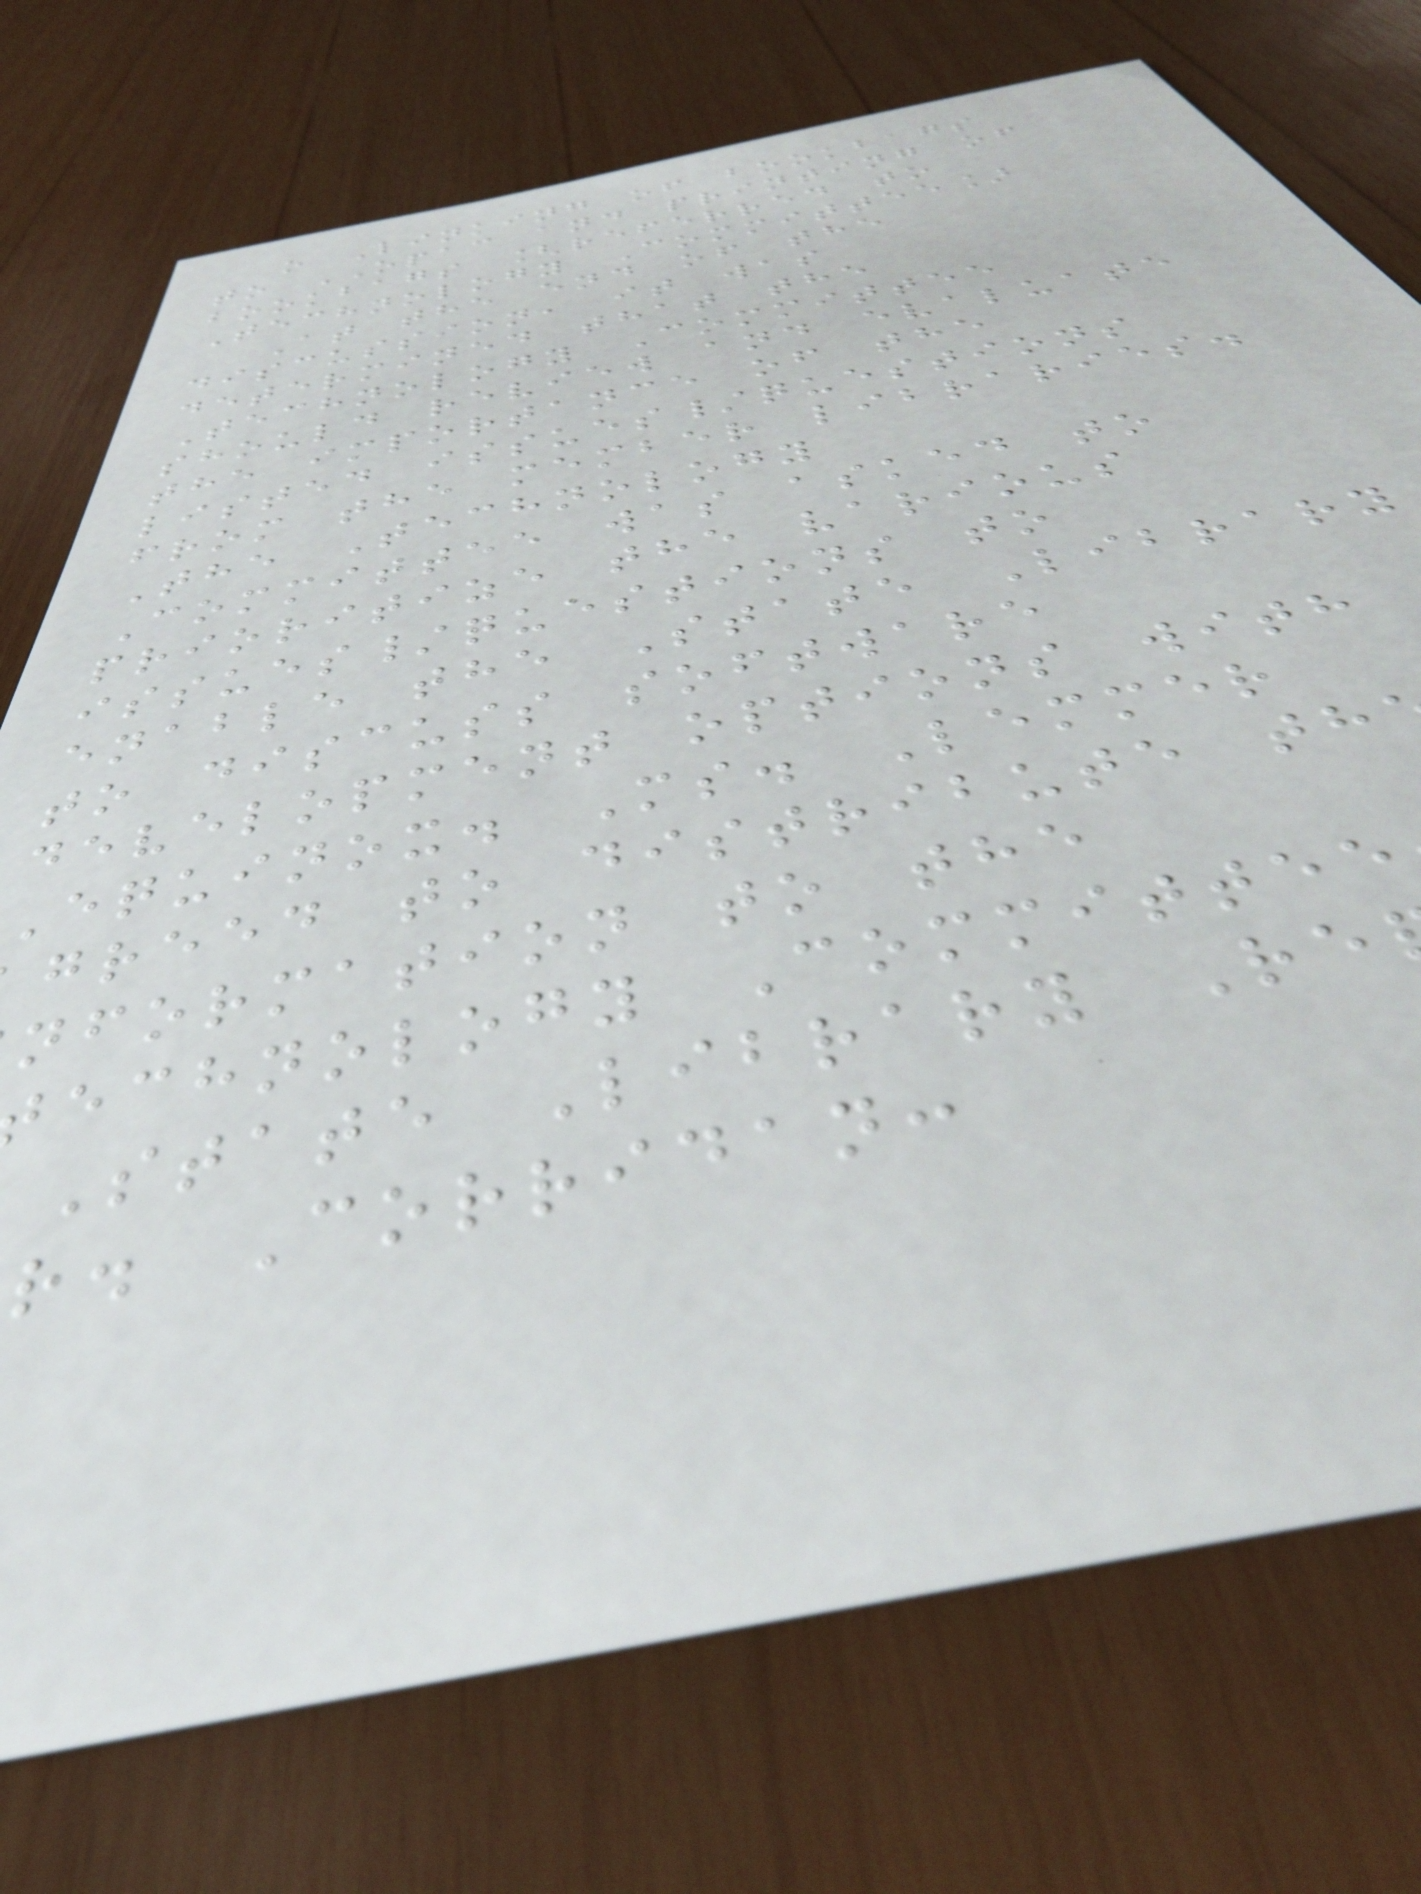o Linking of bookbags
to OPAC and printing of
bookbags [referred to
Technology Committee]
At the end of the
discussion, it was
determined that the
Technology Committee
should review and evaluate
the importance of the
listed issues/questions
from the member libraries.
The Technology
Committee was asked to
prioritize the various
issues/questions to
enable the State Library
to discuss software
development options with
Equinox. Ms. Lemmer
greed to distribute th
nformation to the
echnology Committee
State Library Re
r. Corridan:
